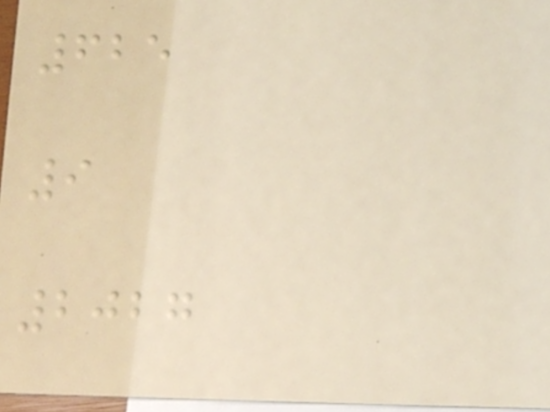625
9
2027
